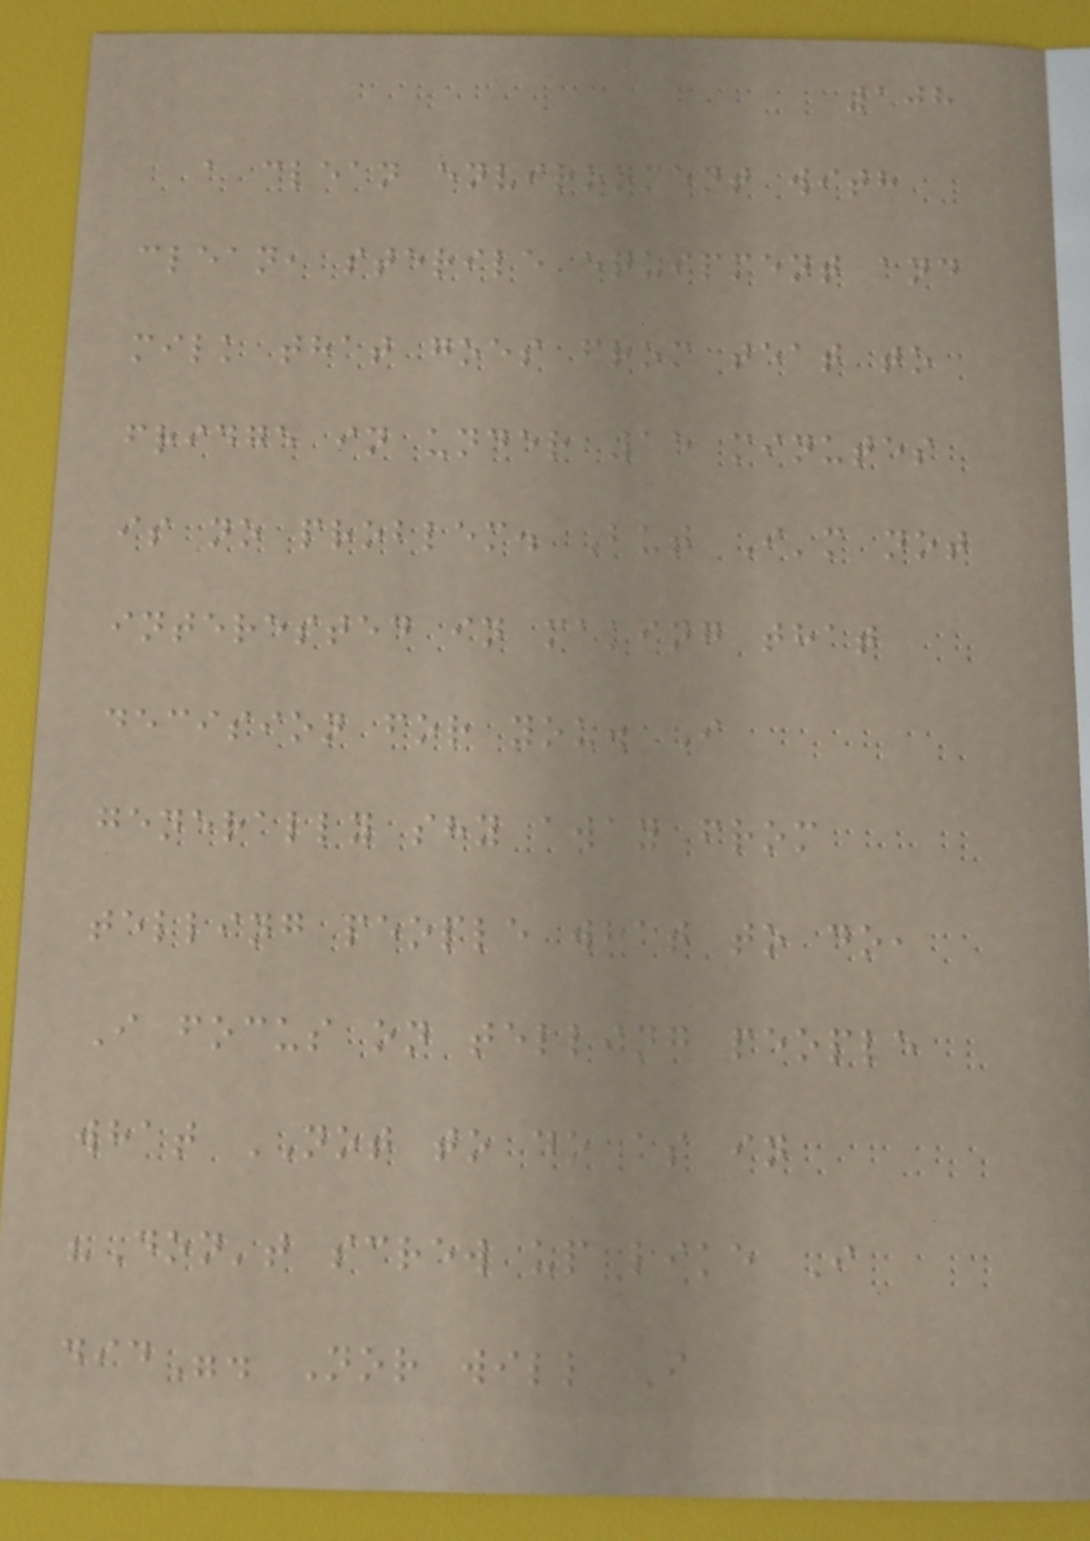108
a clean environment with
clean, sterile equipment and
milk that goes from teat to
fridge in under 15 minutes
is no problem. But I'm not
interested in making that
decision for you. I
generally shy away from
telling people what to do,
I focus on telling people
what NOT to do as in
"Don't screw up like I
did". Nor will I
